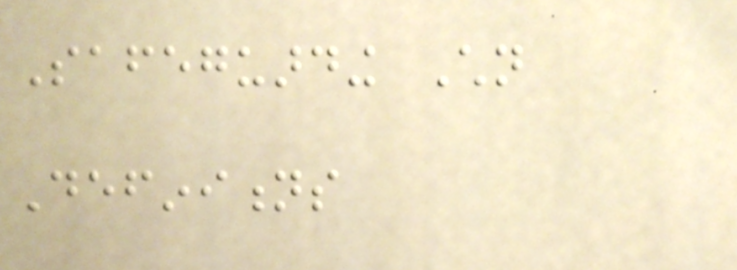Safeguarding Children
Definitions
